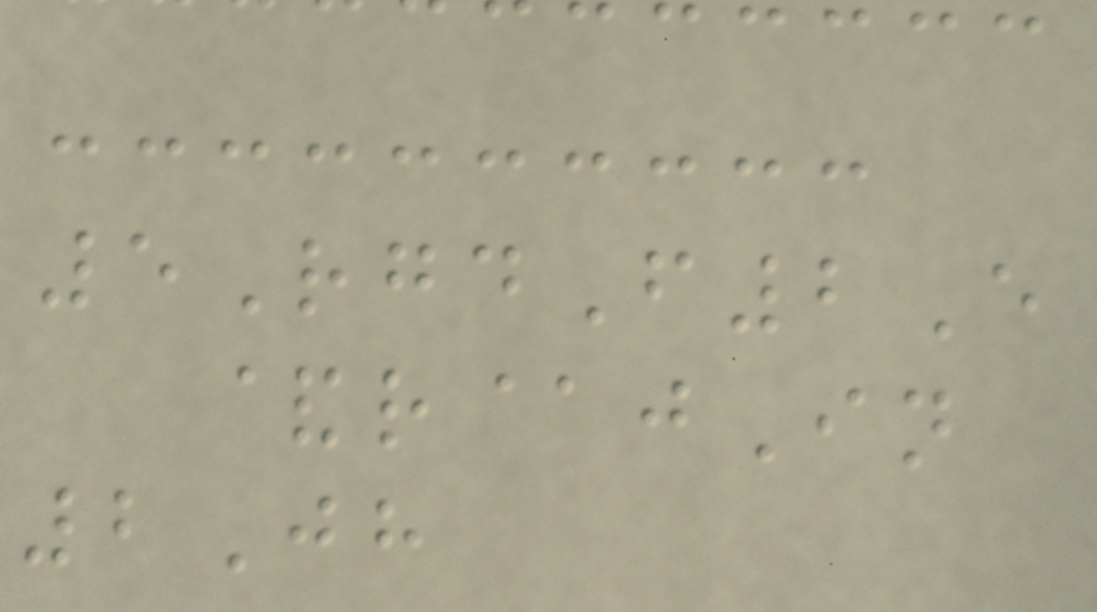5RgdF2E
&r@jIn
2Jh
